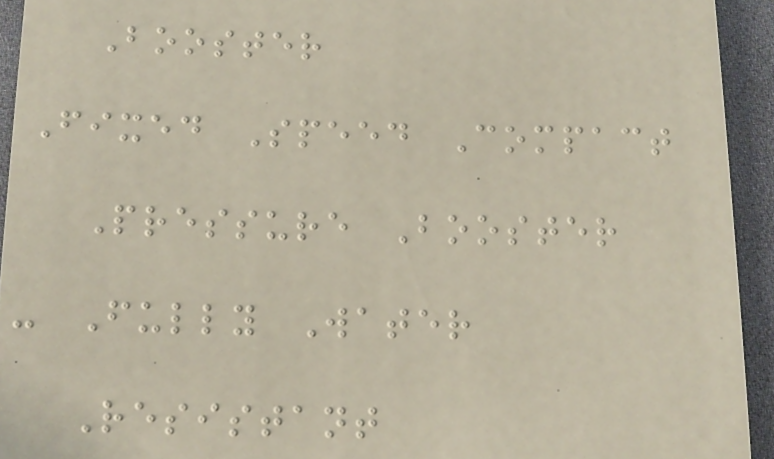Booster
Fixed Speed Compact
Pressure Booster
- Fully Water
Resistant
